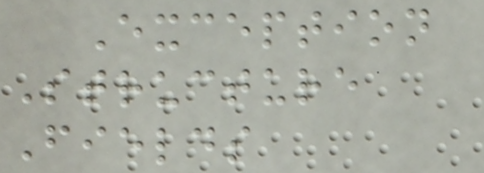Exception
Structure
Fields
